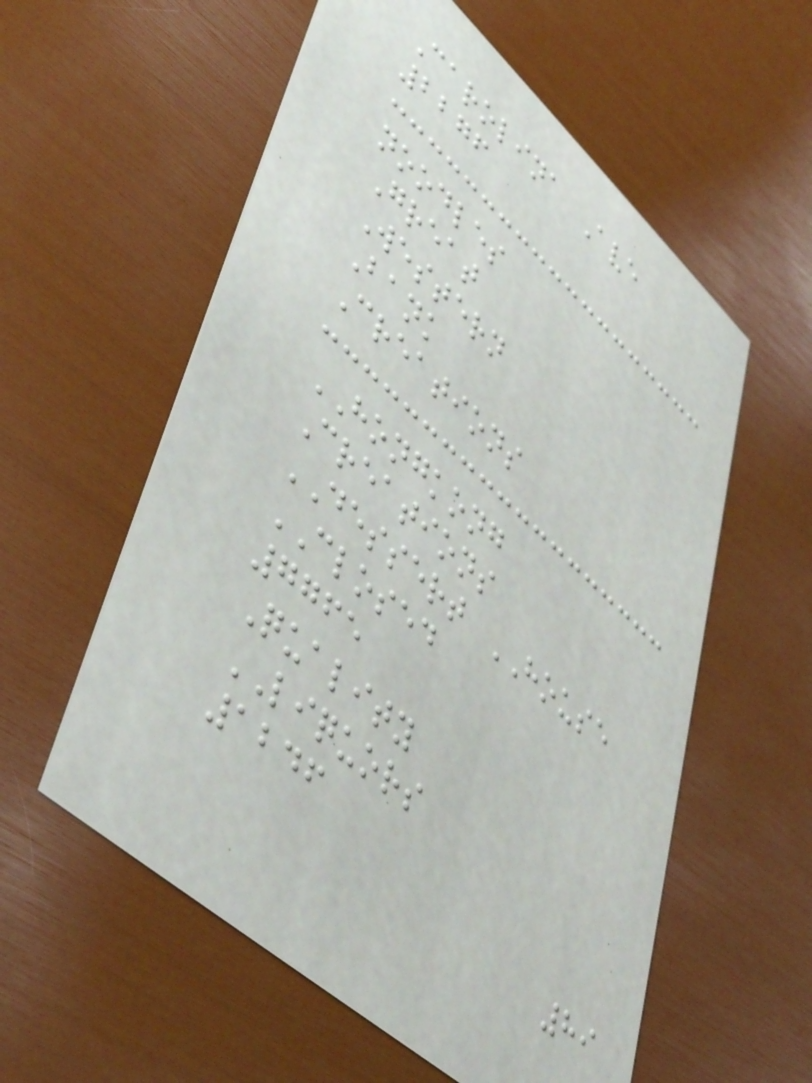Carolina Ave
2276
noodles
Great
Western
Bank
Creations
HONGKONG
Creations
DESSERT HOUSE
CLOSED
7765
Quality
LIQUORS
1246
89
